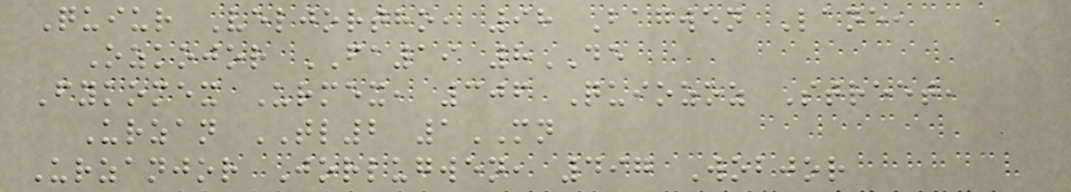Quiur Veljortho, 98 Bagwen Lane,
Ozkojor FA19 8DE
Fykomex Urmex, 306 Quiozoz Street,
Urzan TL2 1MN
Urzanjor Jorlugwen, 497 Wobjor
